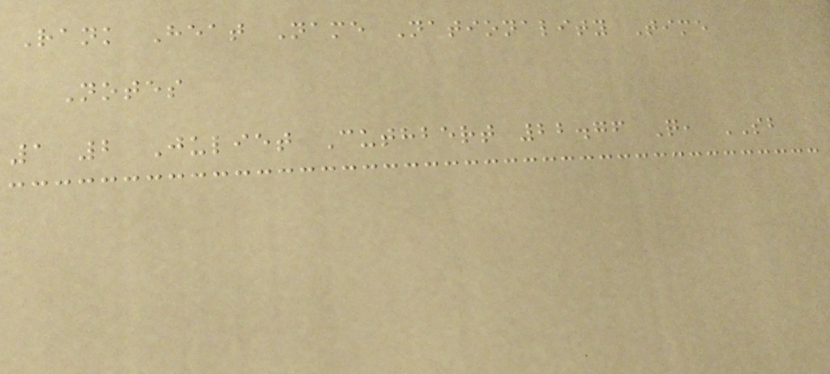Rank Heat Name Nationality Time
Notes
1 2 Juliet Cuthbert 22.76 Q, SB
